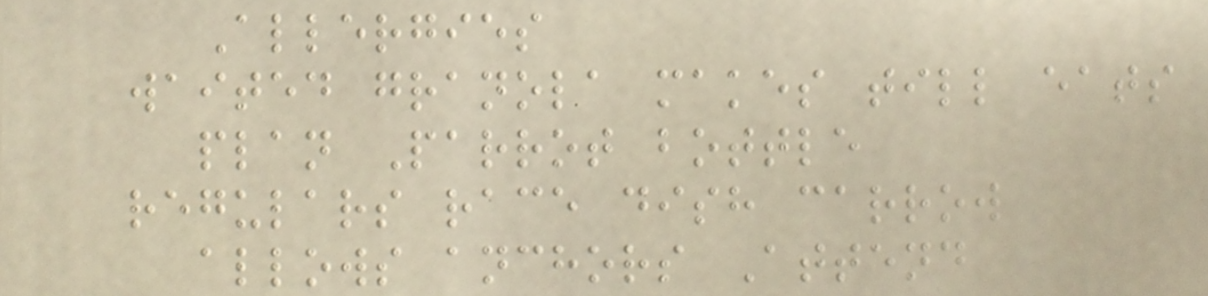Allergies
waited granola makes till eats
plan Parrot bottle
regulars race dish carrow
allows anchors Attend
